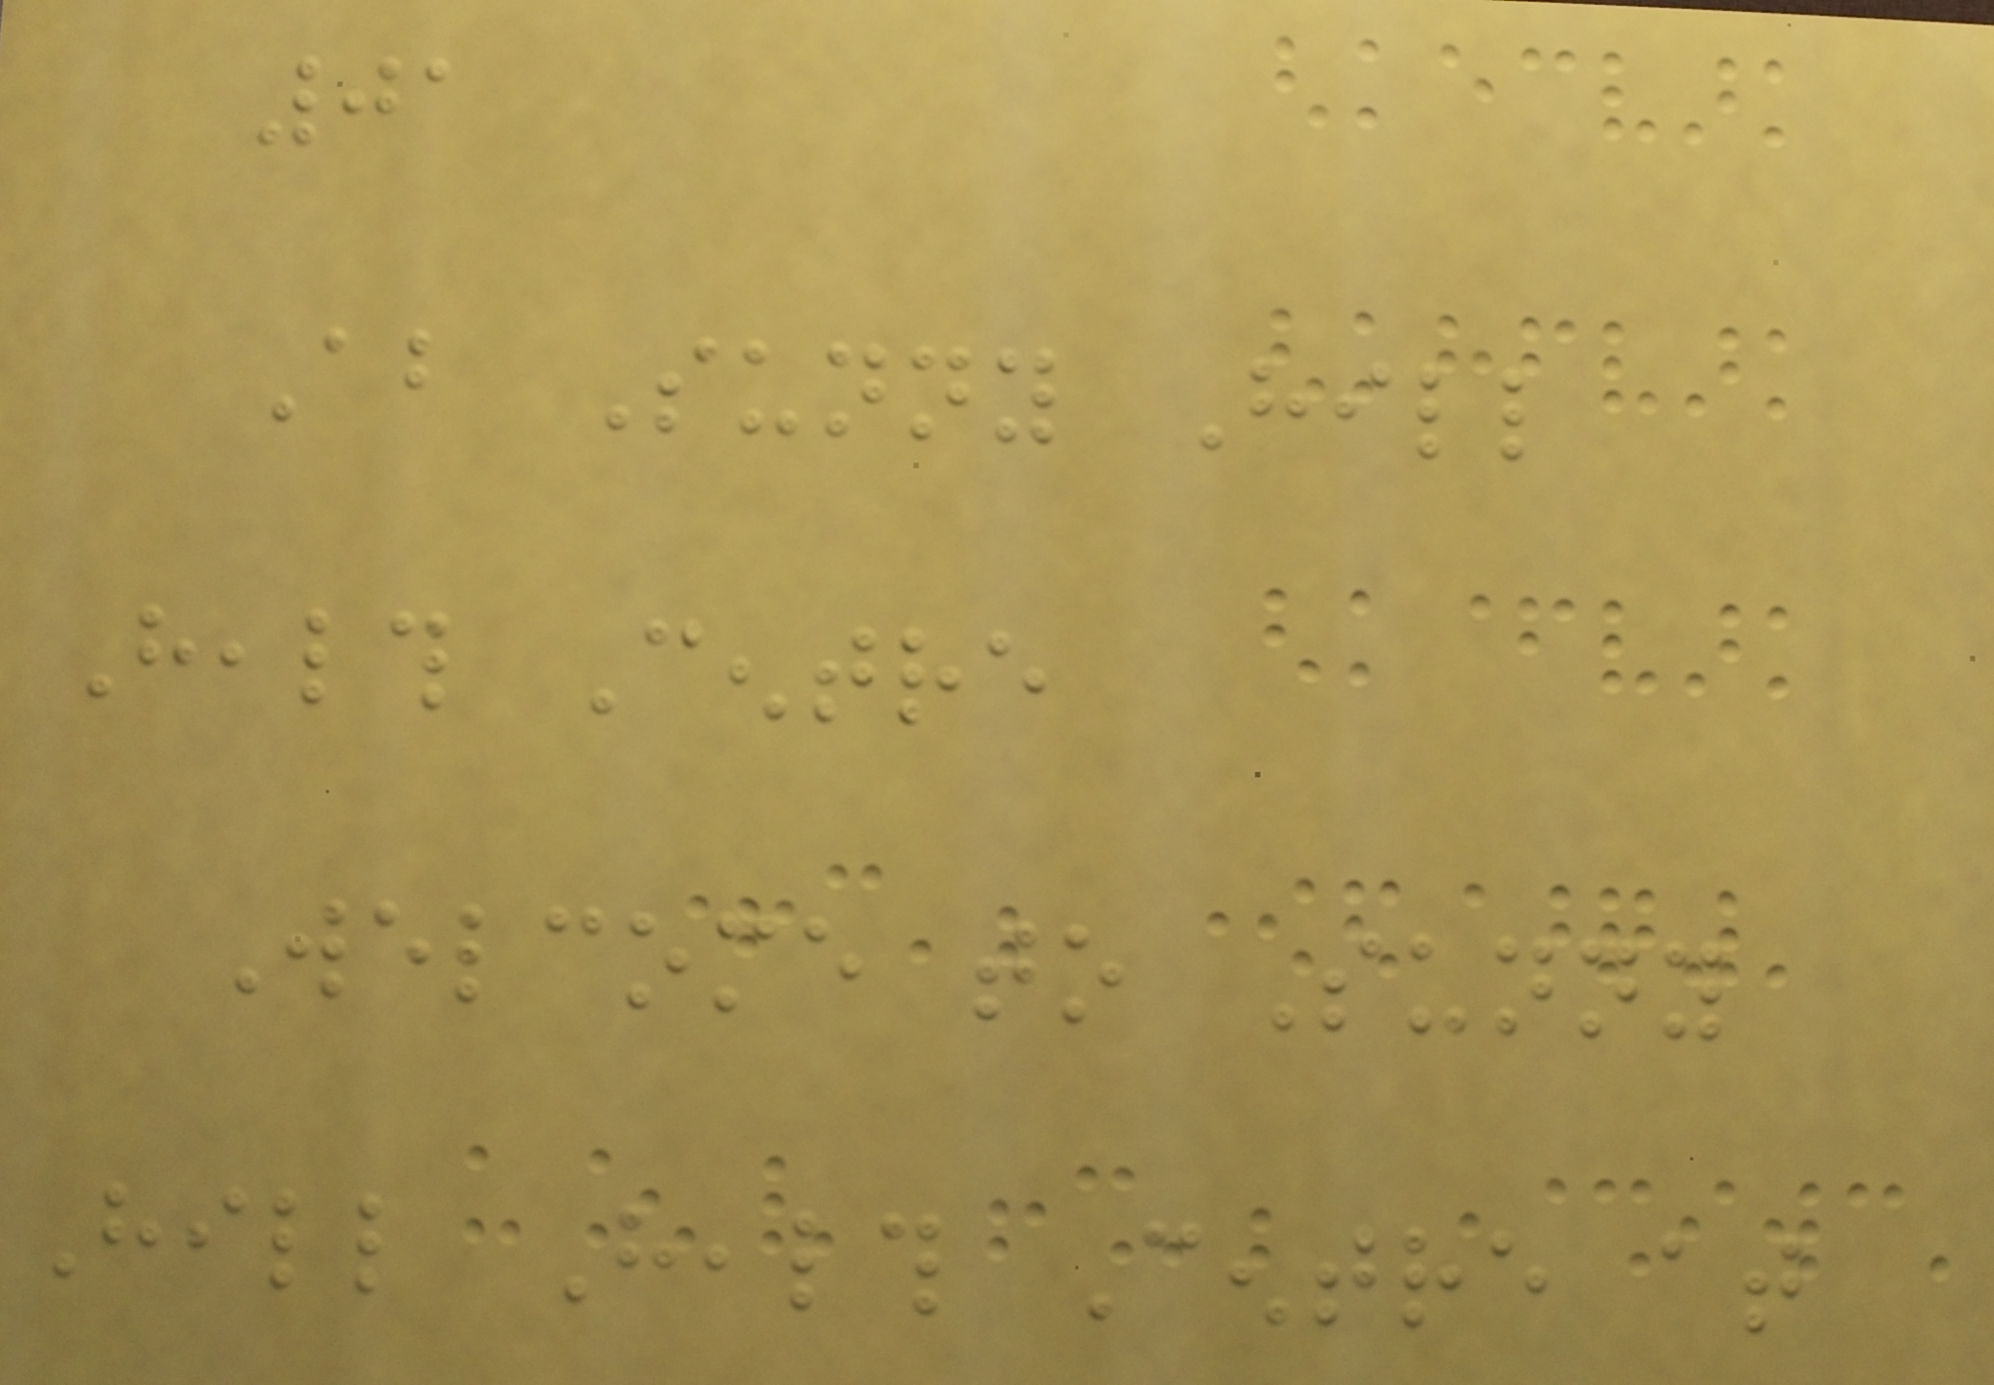01
About Sunny Hill
Health Centre
Welcome to Sunny
Hill Health Centre at
